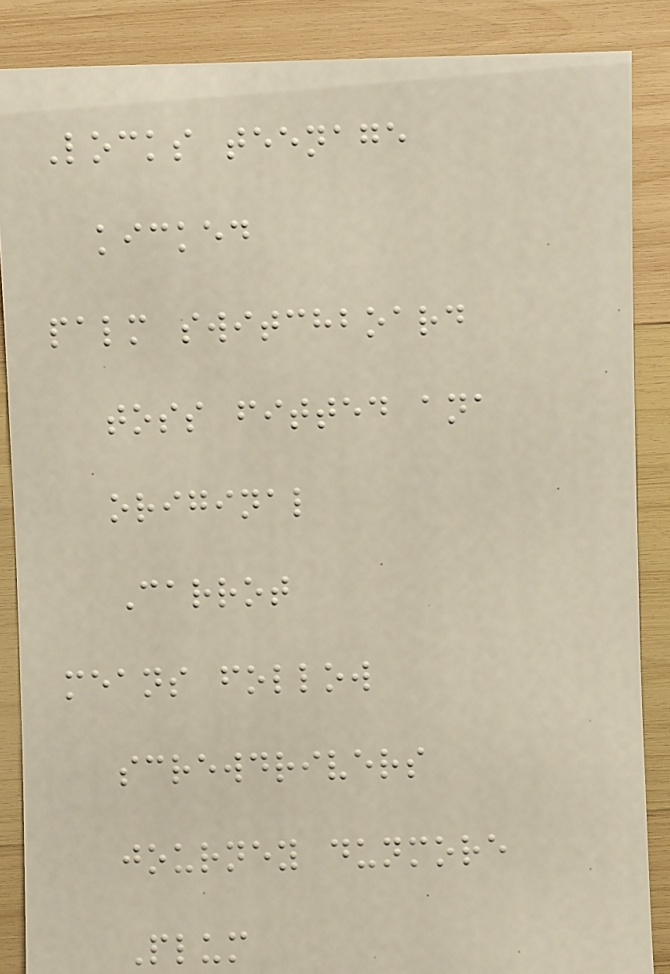Locks teenage
kicked
palm switchboard
toss fitted ana
original
Carrot
means follow
screwdrivers
journey dunmore
Plum
